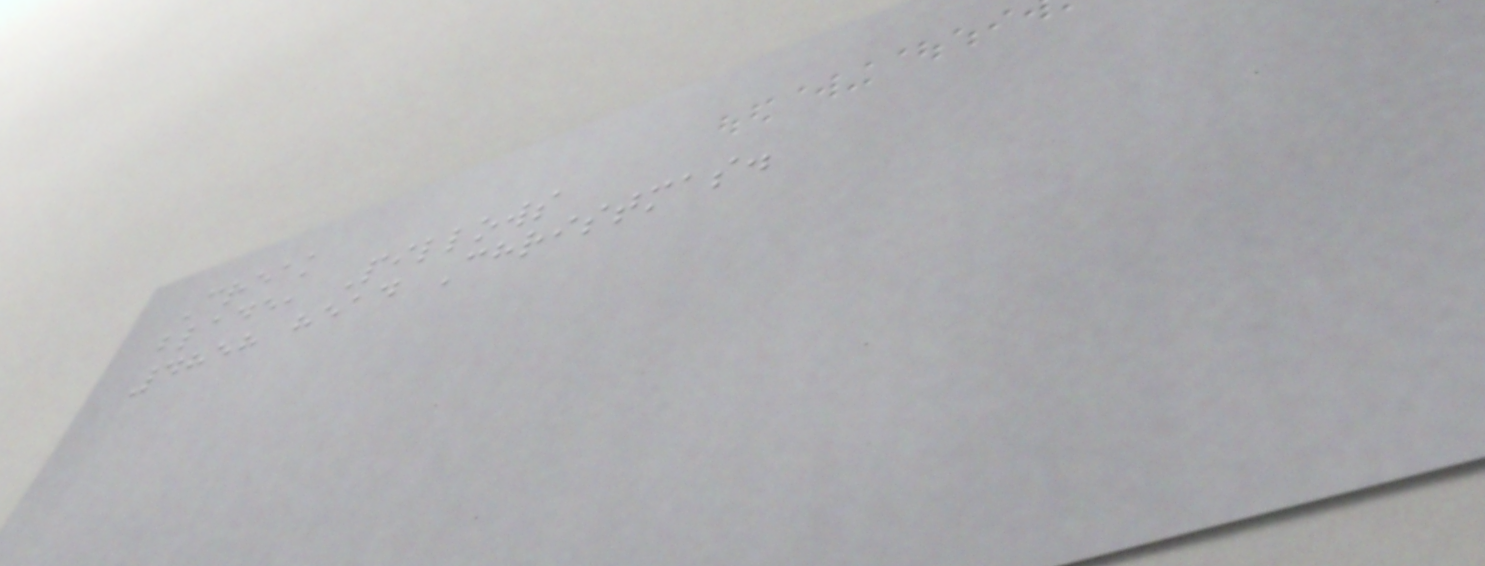Creak
blade, Pillows
4858 head Christmas.
